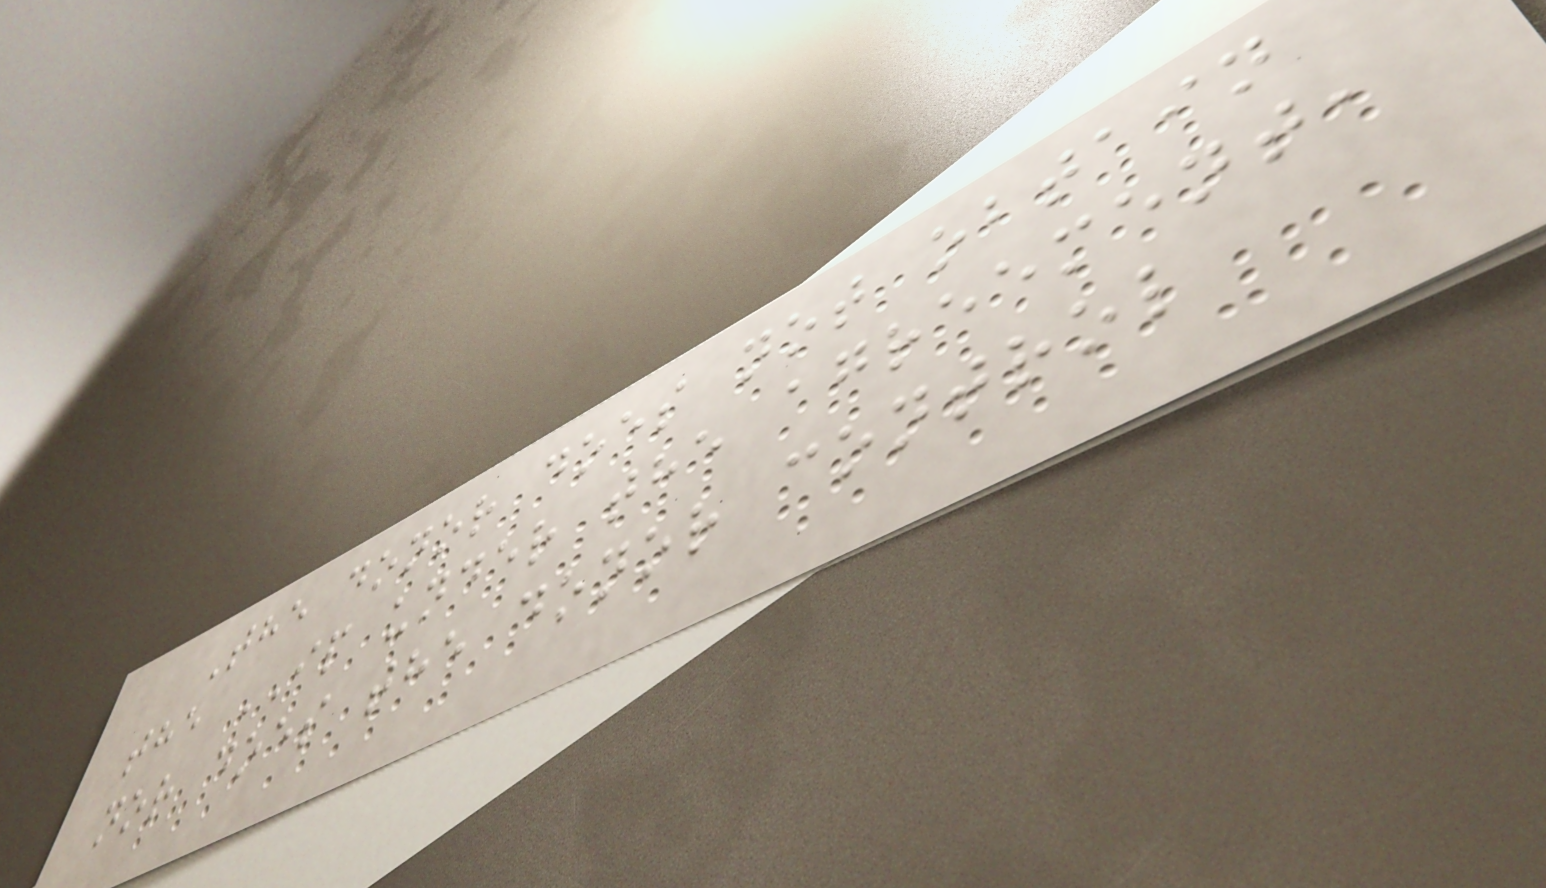The donor does not obtain
the IP under the agreement,
nor does the donor control
